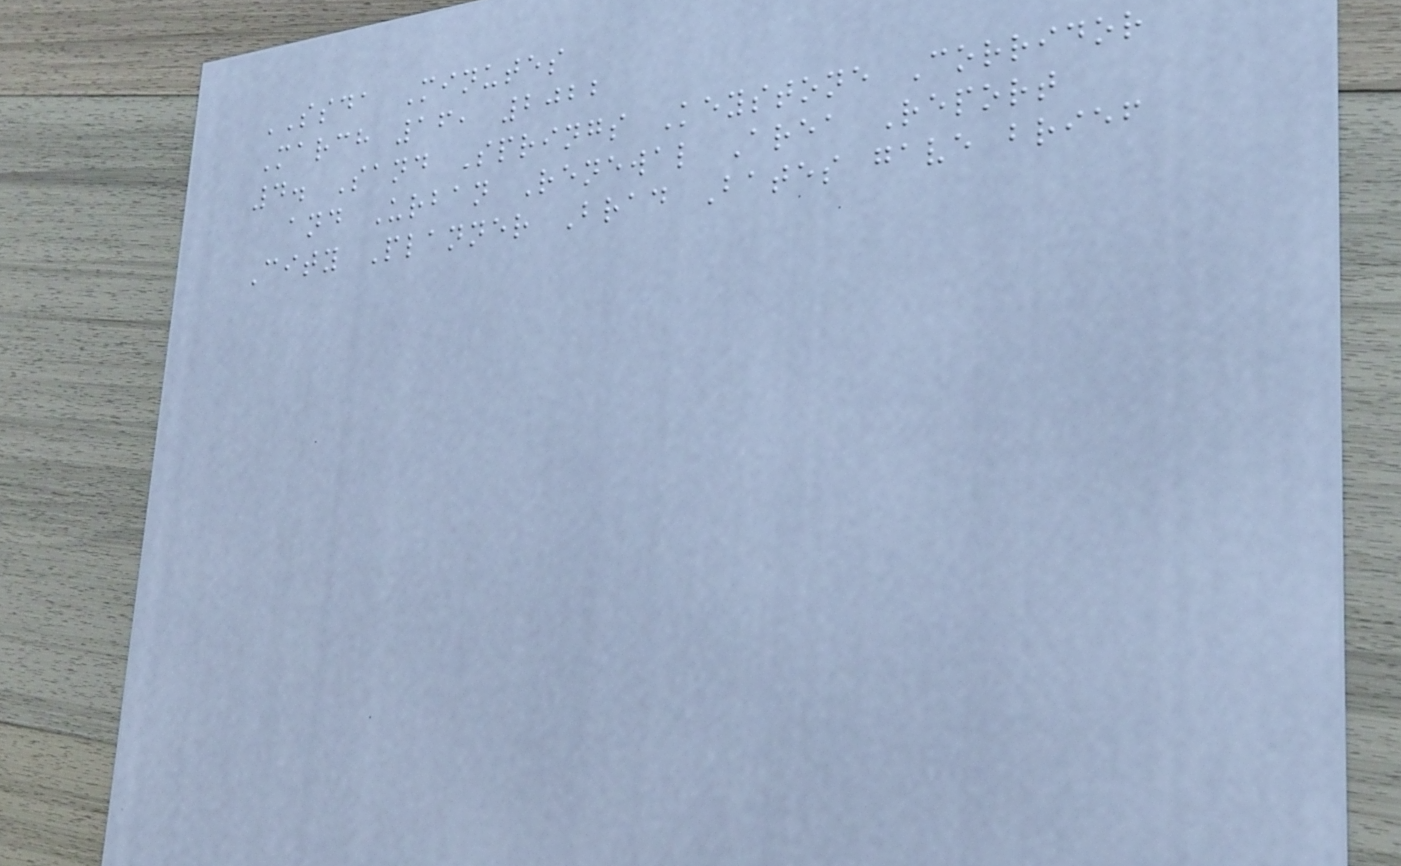SSDA Minutes
March 16, 2022
4. Sand Springs Keystone Corridor
and Urban Renewal Area Report
City Planner Brad Bates gave brief
